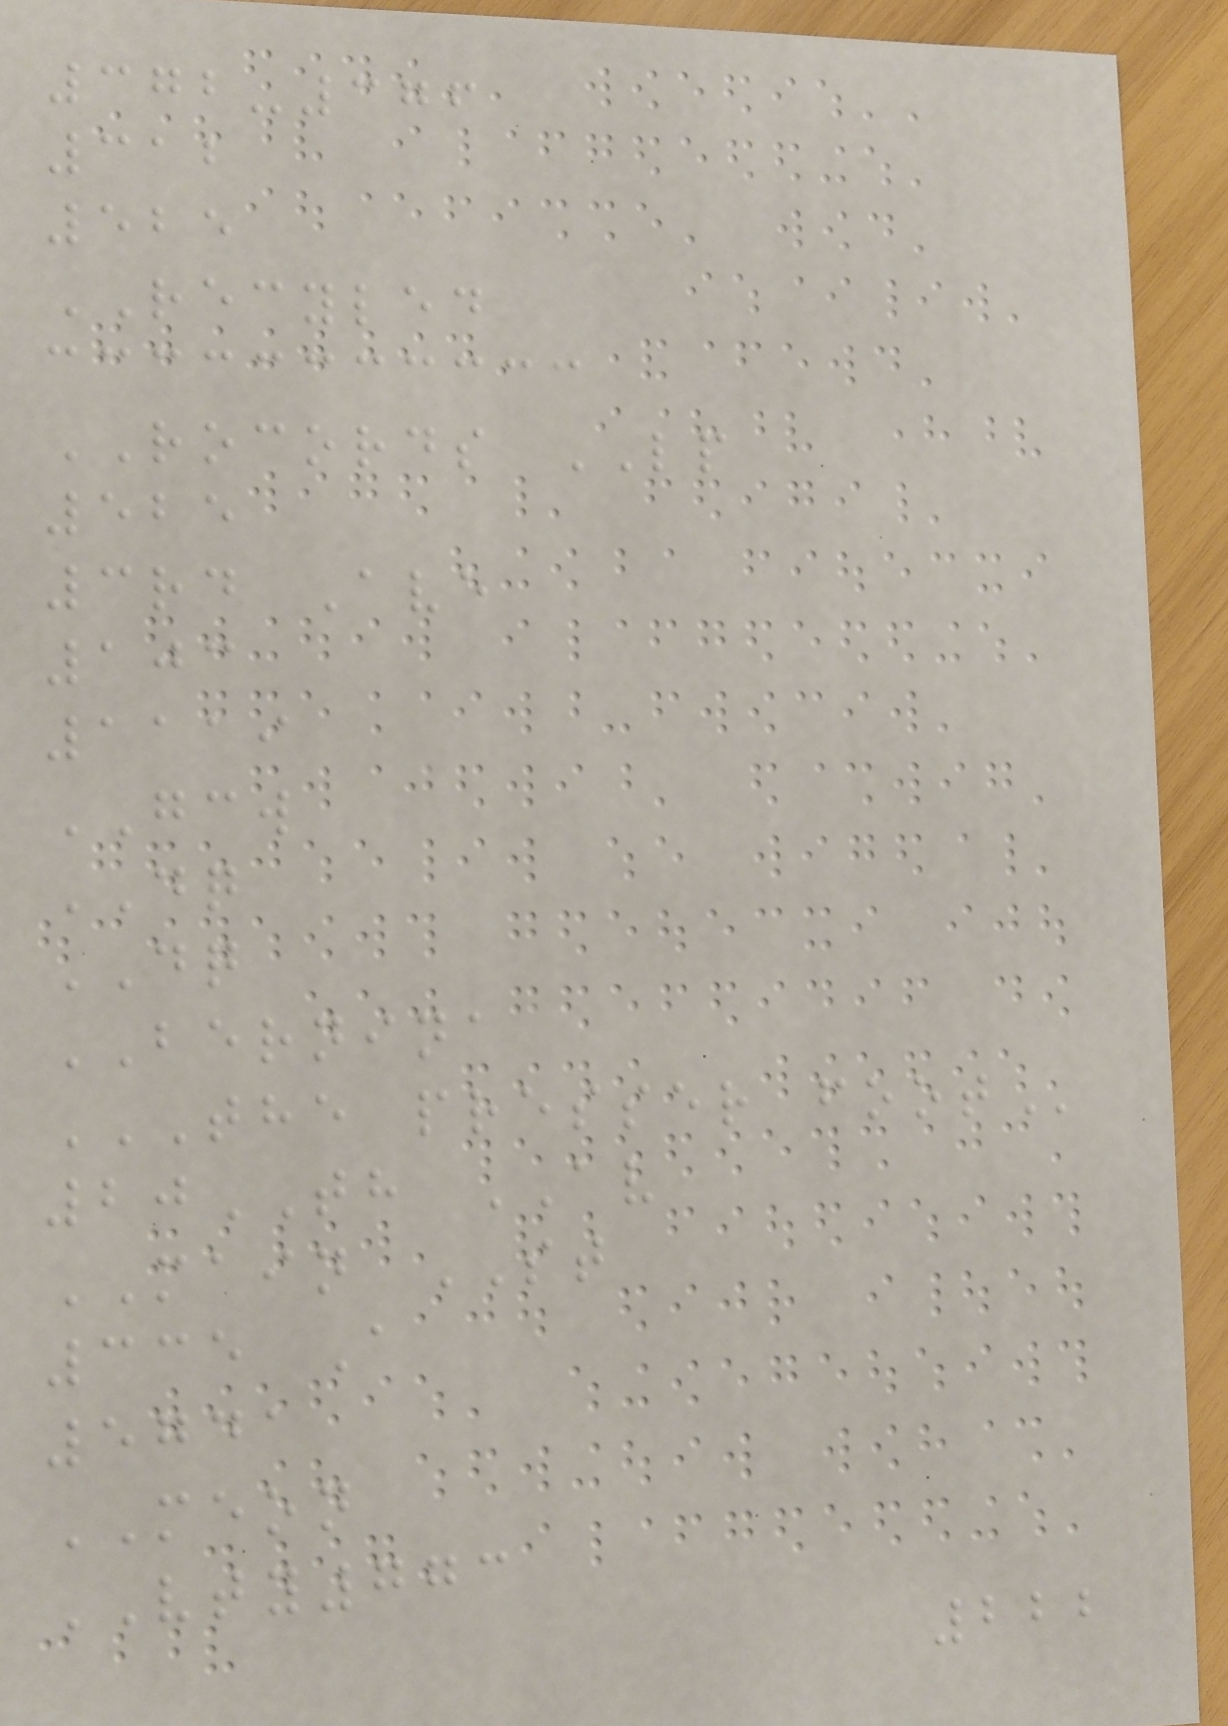372-376
312
525
RECYLED
ROCORDS LP
525
3rd Ave
103
1119
GCW
DQ
DQ
BERNINA
THE PRESSER FOOT
20TH AV
MAIN ST
335 A
5741
MEON
VTY773
222
